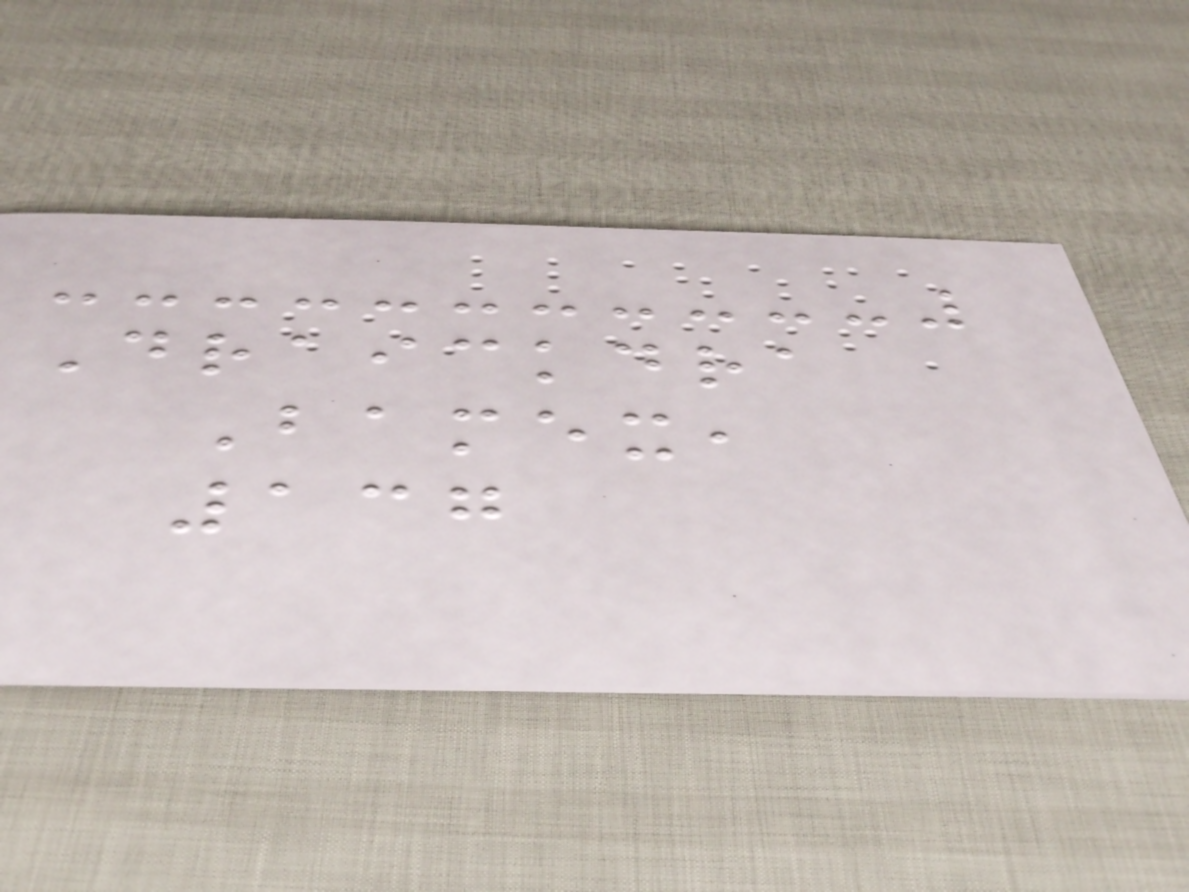Draickdra
Bamex,
137
